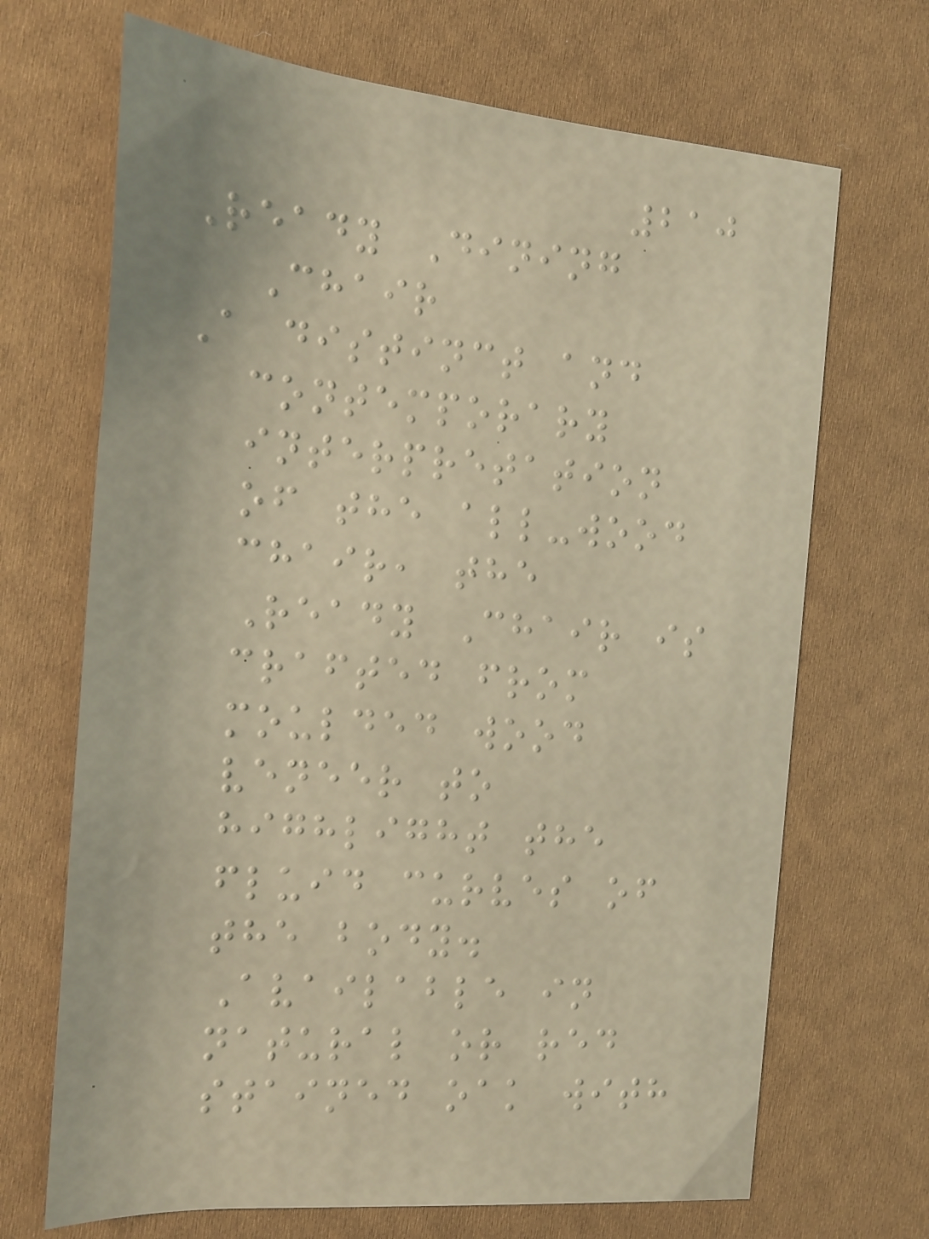210
Ready Dining
Chair
A distinct and
contemporary
interpretation
of the all-wood
chair, the
Ready Chair is
crafted from
moulded wood
veneer to
highlight the
fluid curves of
the body.
Available in
natural or red
stained oak with
